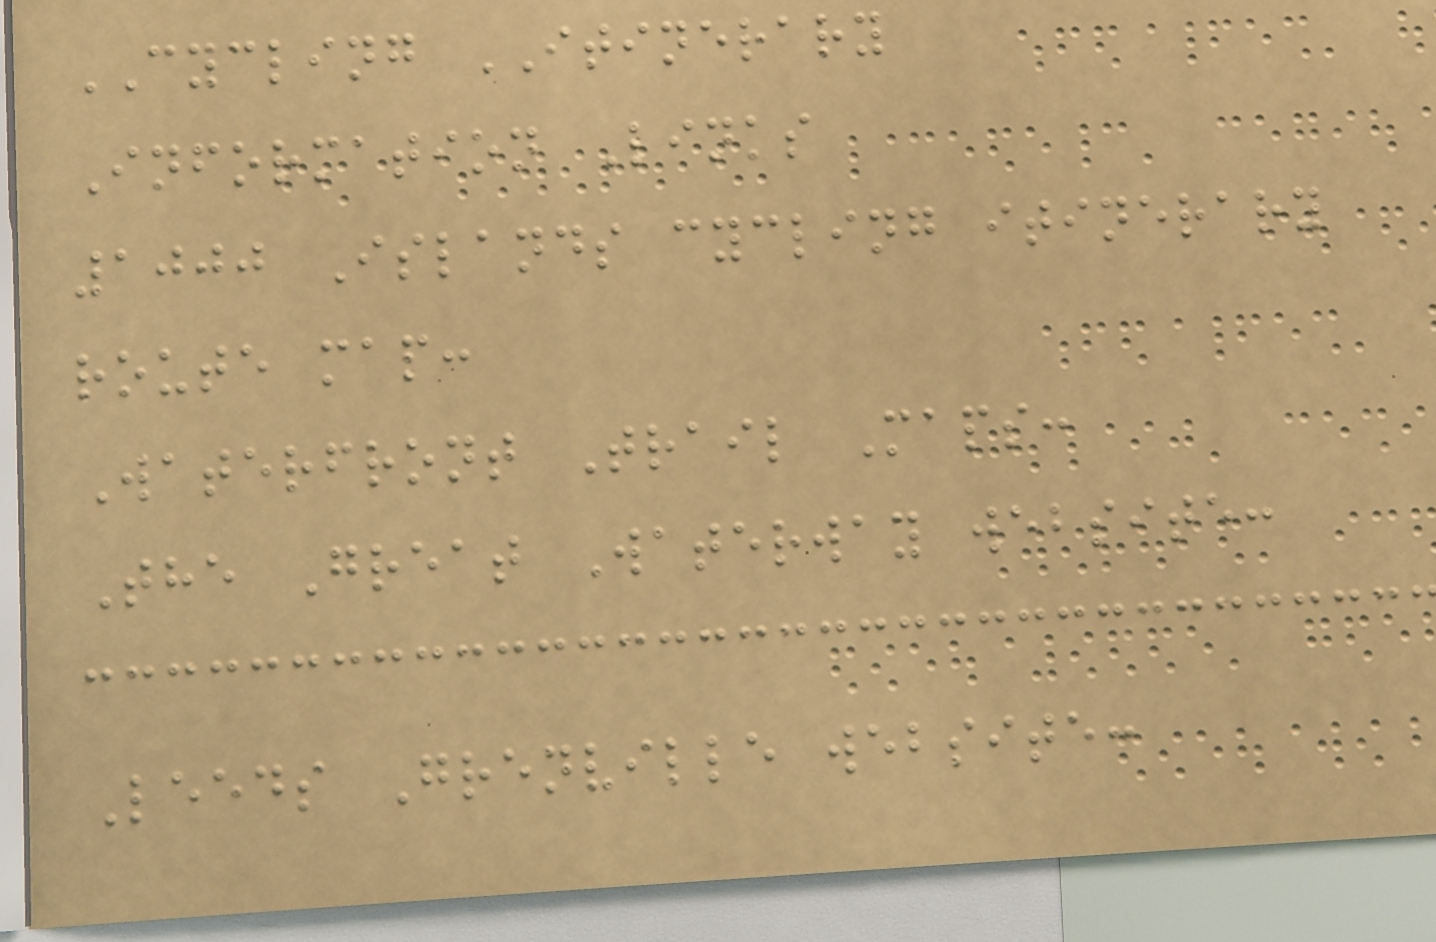CYCLING ITINERARY
Information Links
1000 Islands cycling itinerary
route map:
Waterfront Trail Maps:
The Great Waterway website:
Leeds Grenville website:
